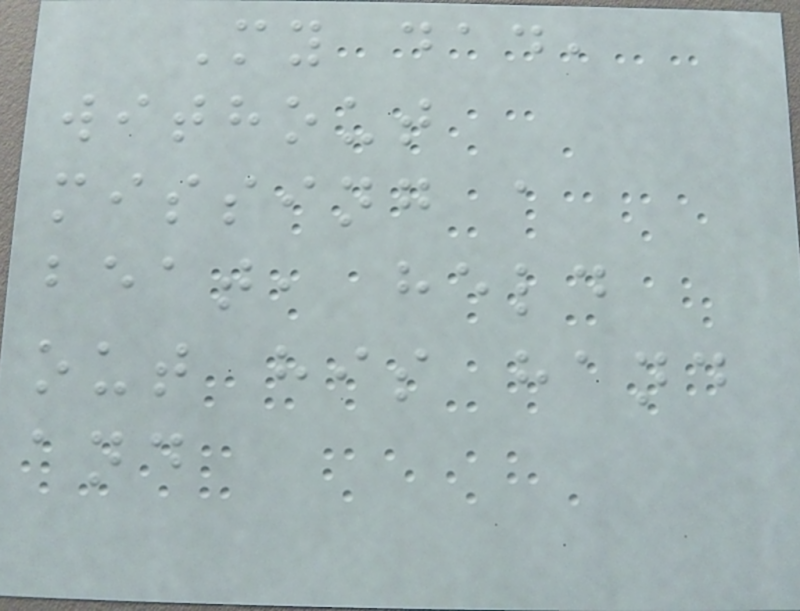My dad,
without
missing a
beat, held
out his hand
and
